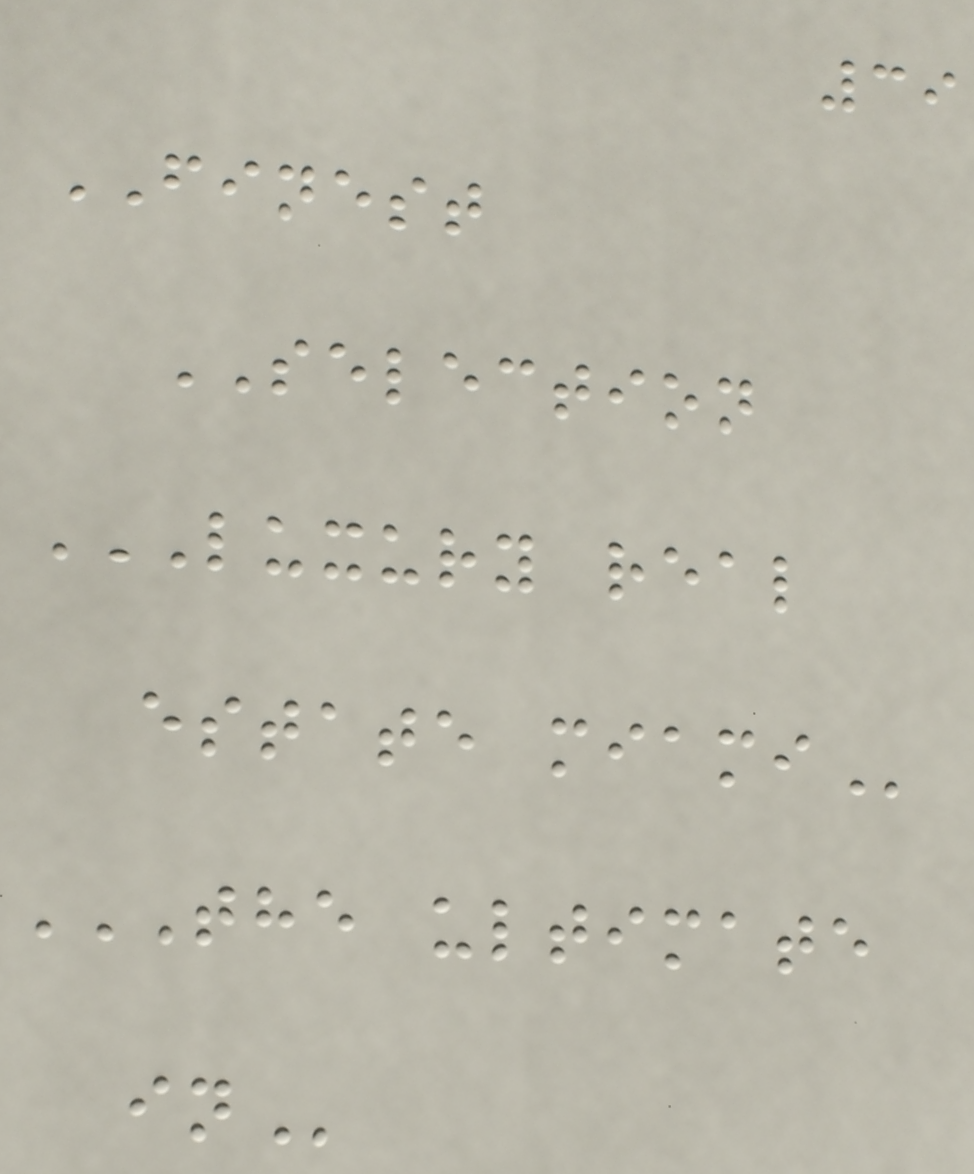39
FINEST
SELECTION
LUXURY REAL
ESTATE MIAMI
THE ULTIMATE
IN
